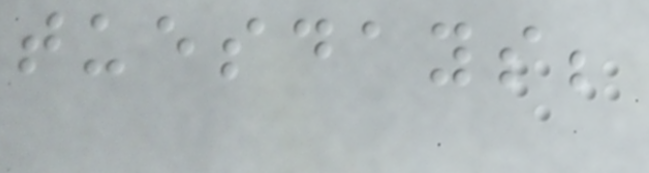tuesdays;
